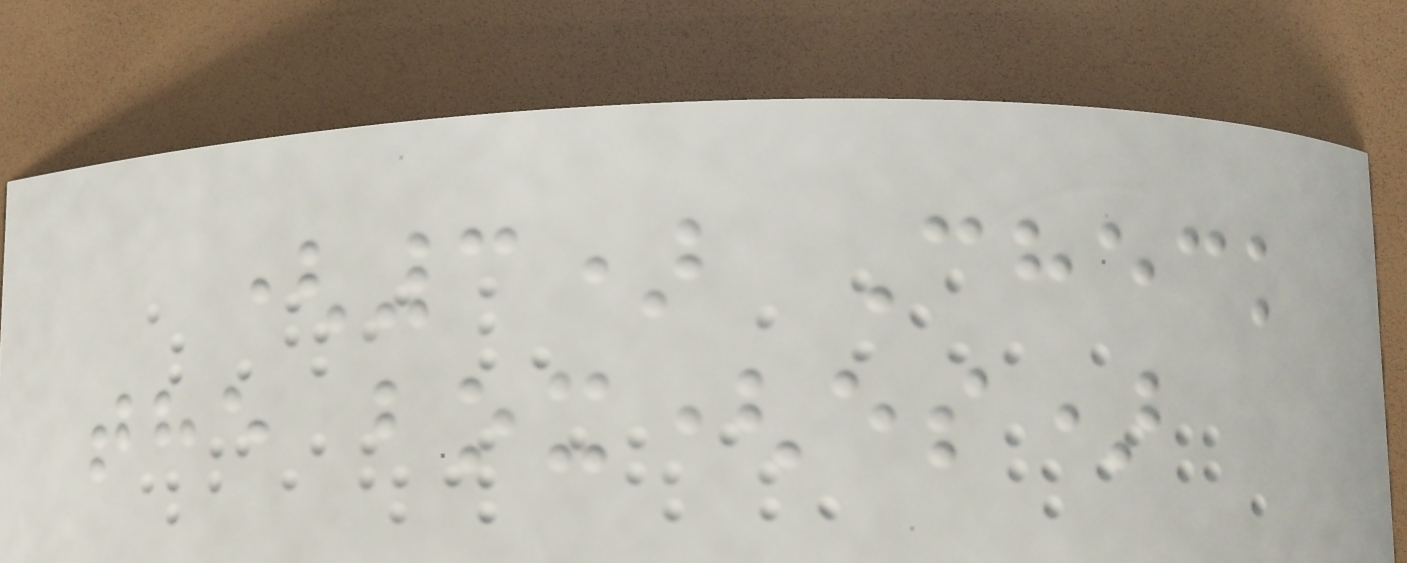(3) Check
the box(es)
